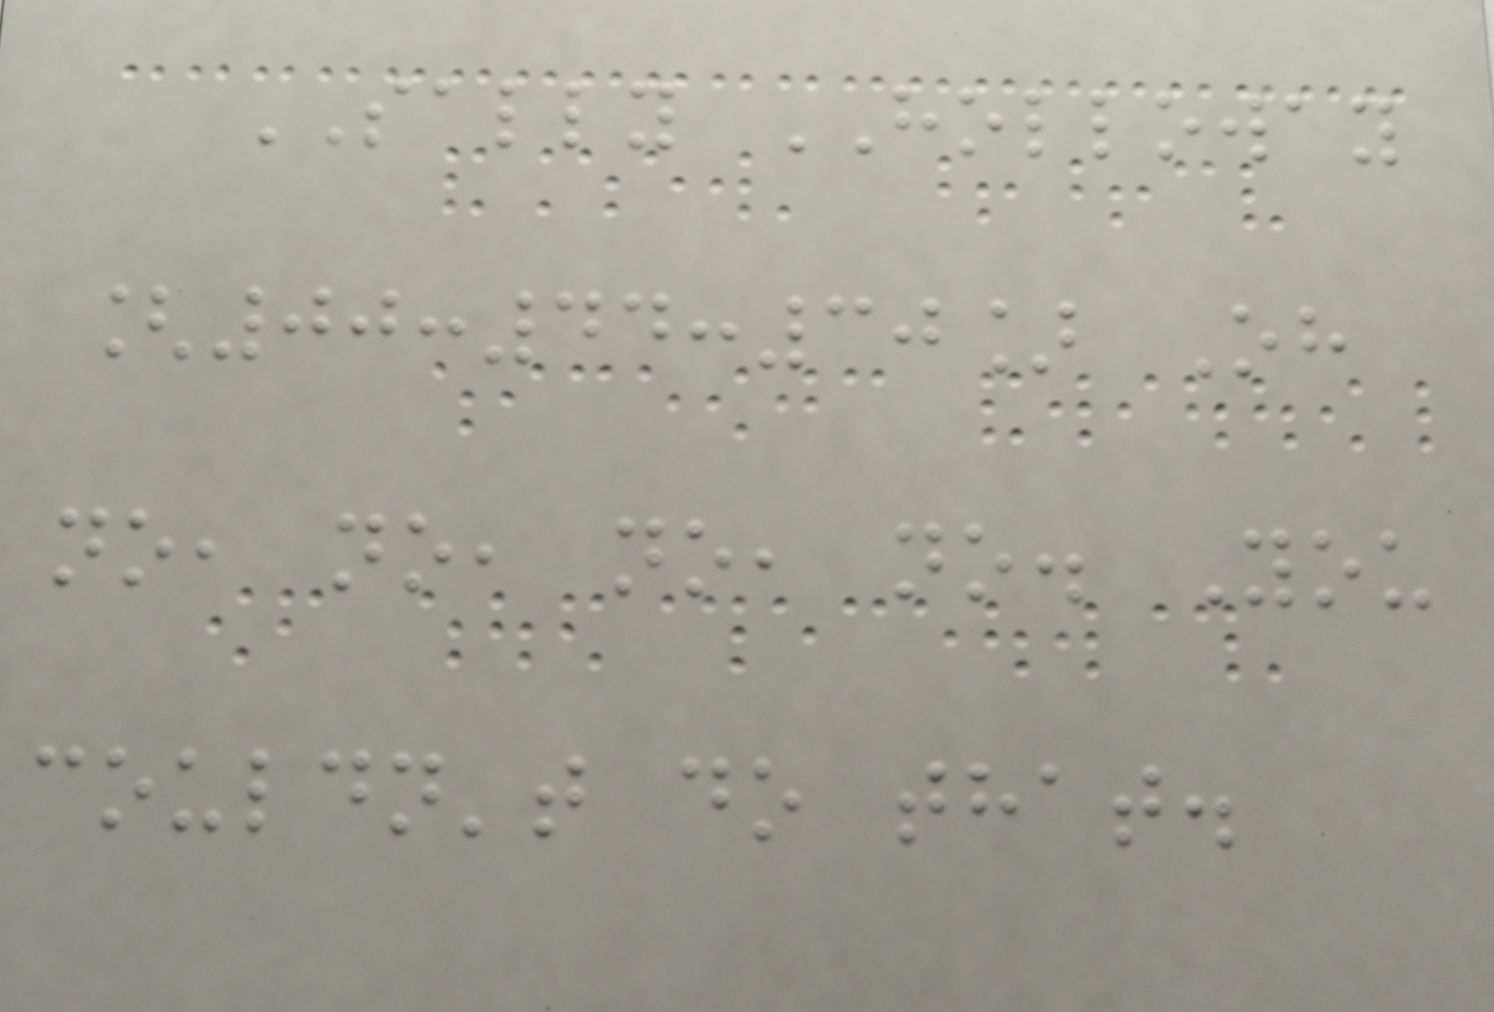SALLY HOLLOWAY
[00:44:30] Oh
no, no, no, no. You
couldn't do that.
